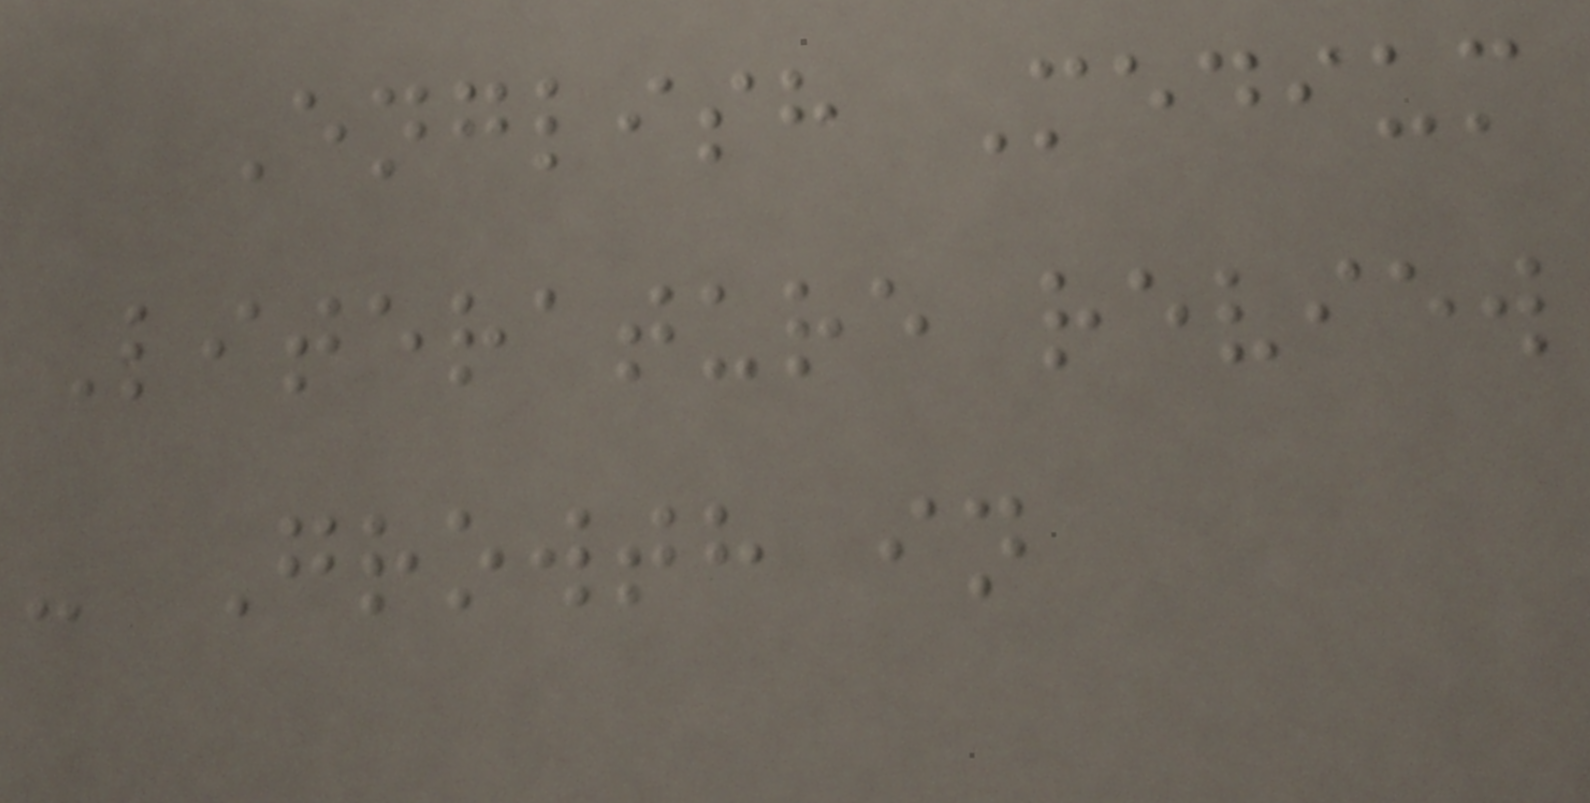English Medium
Literature review
- Growth in
